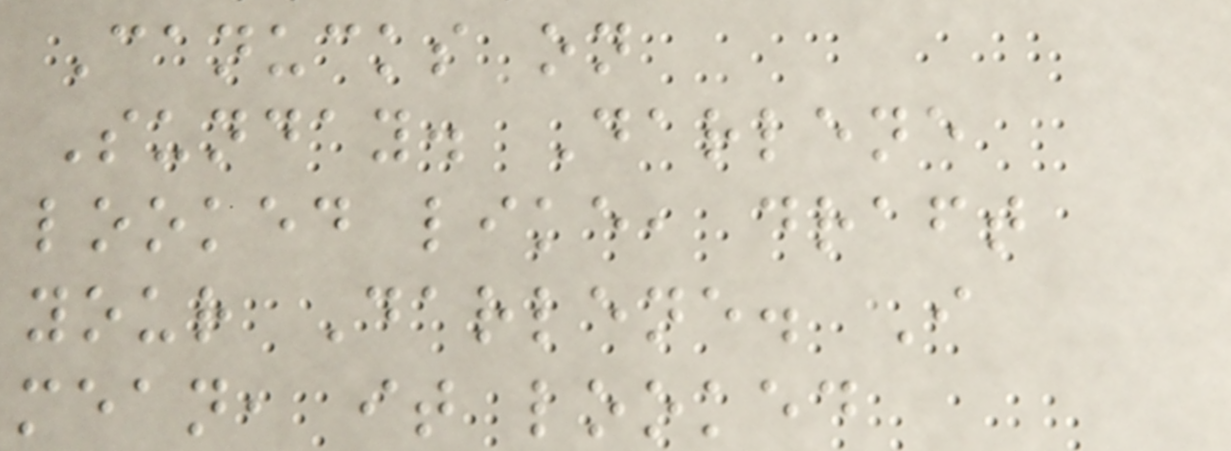Canucks on
Sunday. Darlene
looked like, draft
your Darlene. I
mean, it looked
